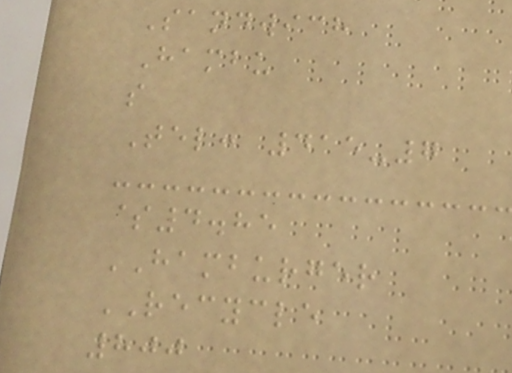Sandwich
Hambu
s
Tel: 415-7
$4.85
HAMBURGER
RECYCLE
800
